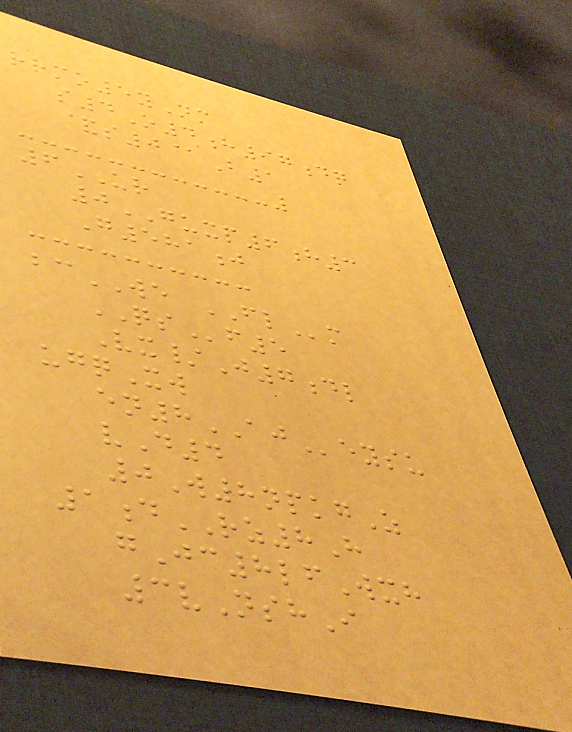rrmo5yNm
s4O4h97dq
&s0@B1
6UR
0GUXP6h3
G581j
bcWE FLm
QSf5
Vx/J7dl
ugqXw
en8AJeysu
vD4
0W8npkgZ
1dRZ8H
gJc8lfWxh
3vNshI
